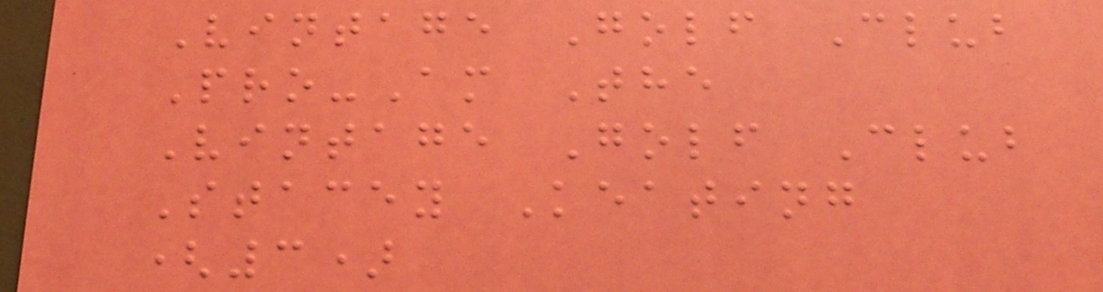Vintage Golf Club
Pro-Am The
Vintage Golf Club
Stacey Keating
(3)
